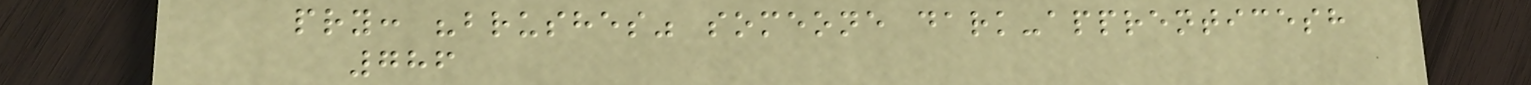pry: "brushes" someone dark-apprenticesh
786
